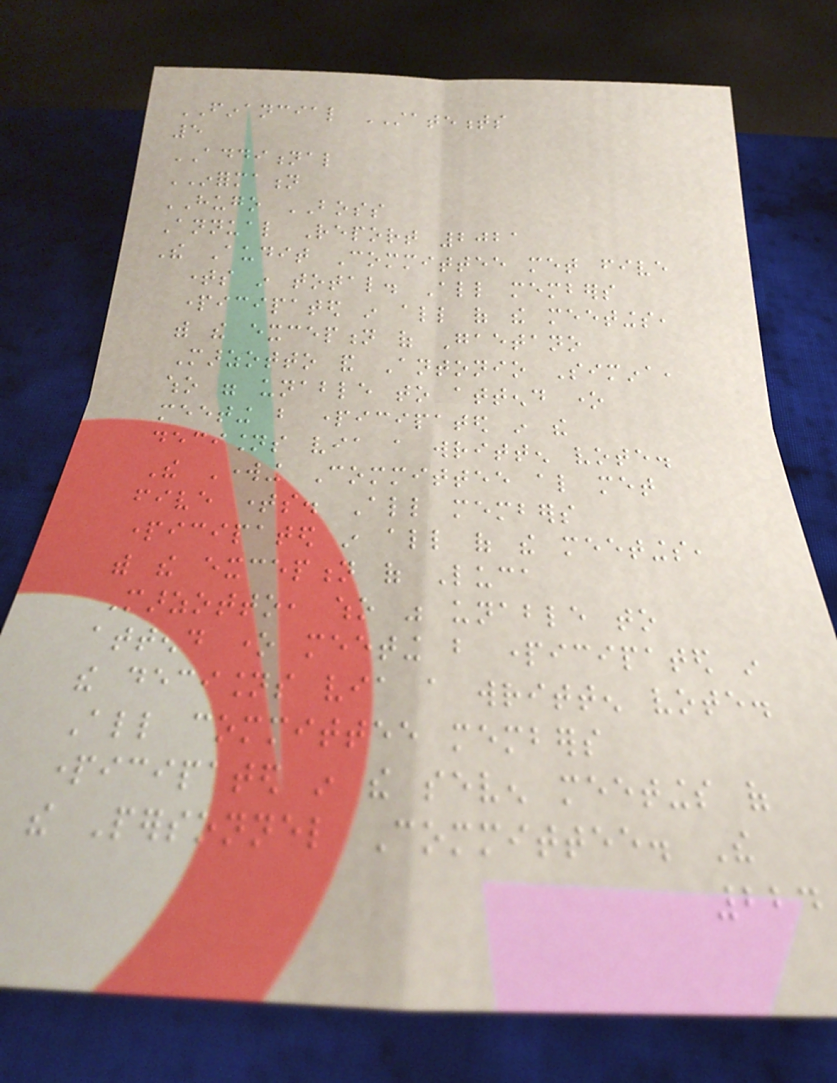FINANCIAL STATEMENTS
5
ADDITIONAL
INFORMATION
HUGO BOSS
Annual Report 2021
The Audit Committee met five
times in total. All members
participated in all of the meetings,
with the exception of Gaetano
Marzotto and Antonio Simina,
who were unable to attend one
meeting but participated in the
decisions via a written vote.
The Working Committee also met
five times. All members
participated in all of the meetings,
with the exception of Luca
Marzotto, who was unable to
attend one meeting but participated in
the decisions via a written vote.
All committee members
participated in the seven meetings of
the Personnel Committee. The
224
